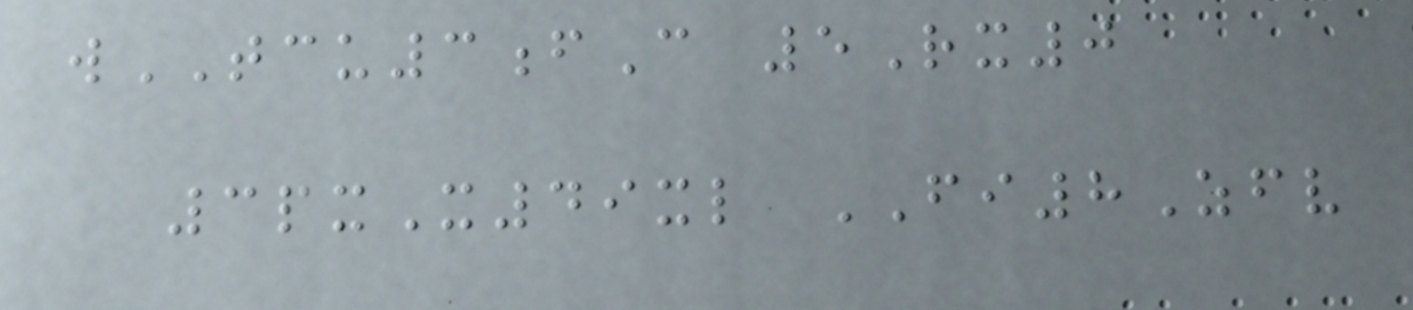wTCU3fC 5Rx0
3pxX49xl FI8Zfv
